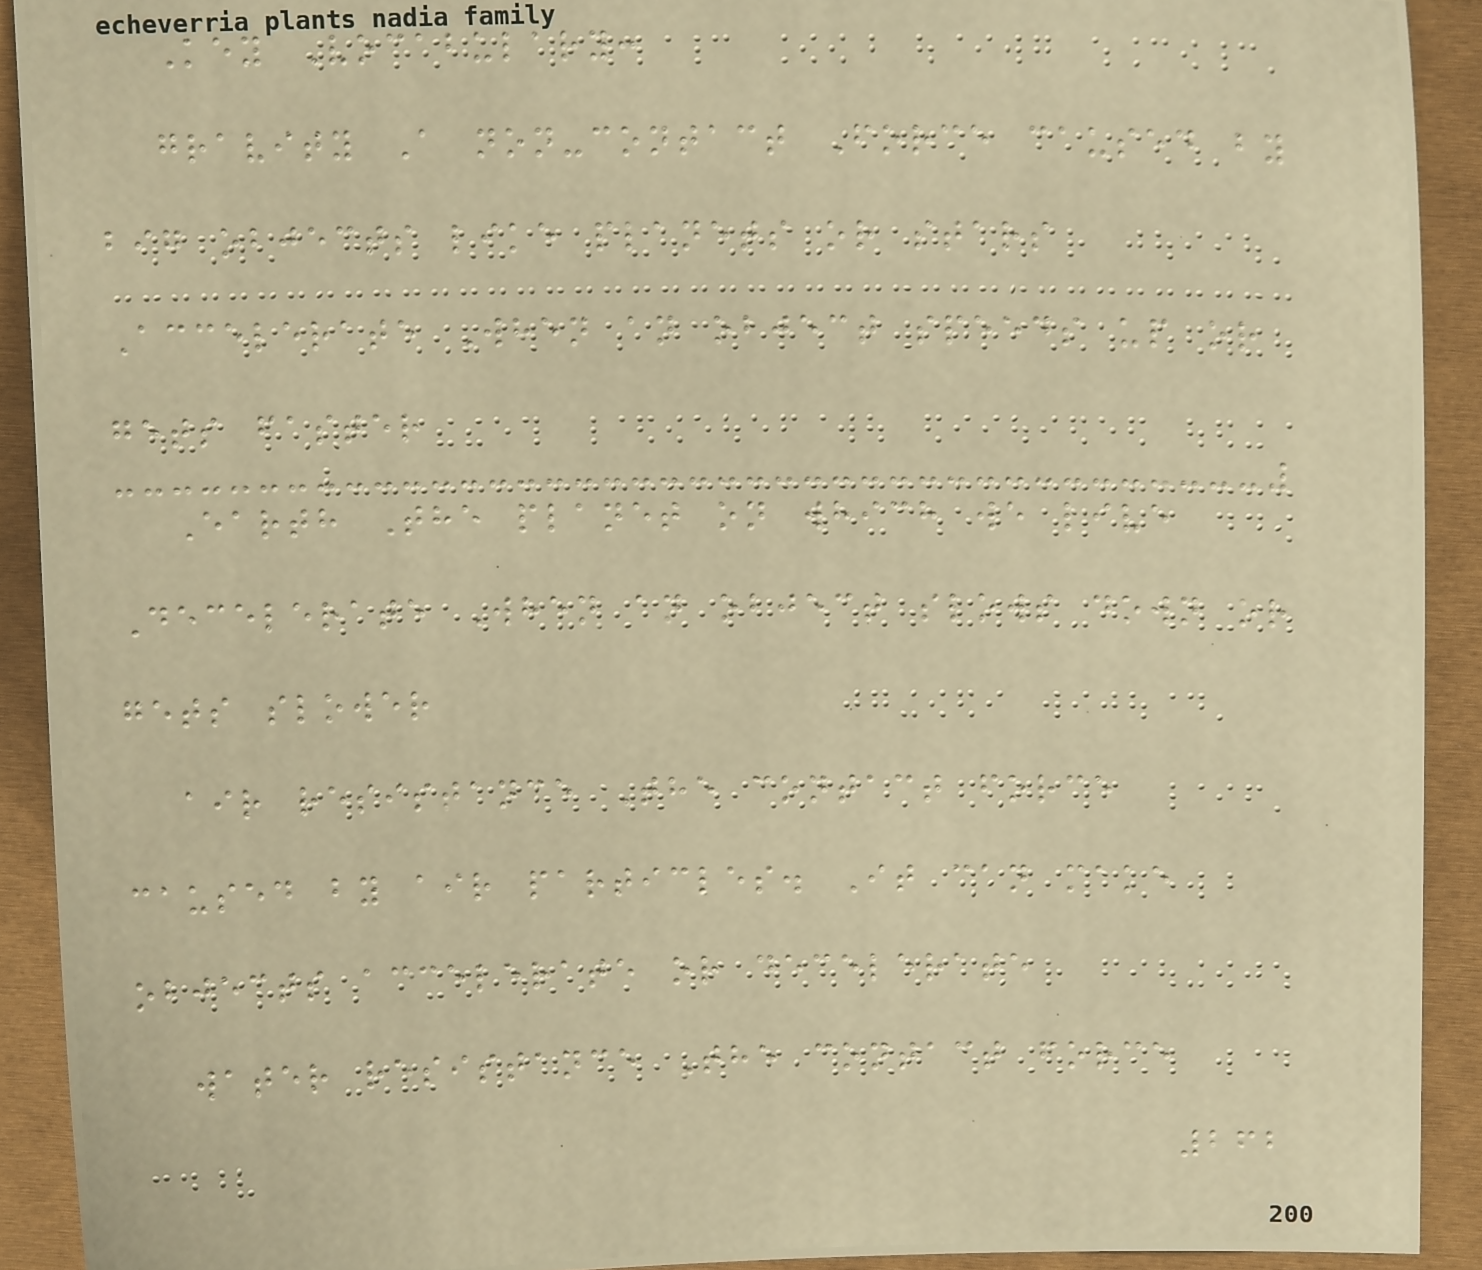Key Vocabulary:
gravity A non-contact Force caused by
big objects like planets or stars
Accelerate When an object speeds up or
gets faster
Earth The planet on which we live
Decelerate When an object slows down or
gets slower
air resistance The contact force
caused by air particles. It can make
objects accelerate or decelerate
water resistance The contact force
262
